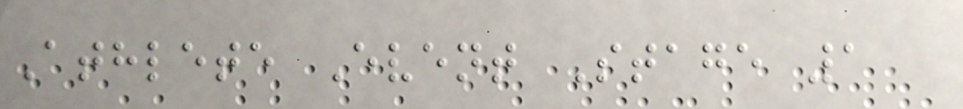Athlete Event Stage 1
